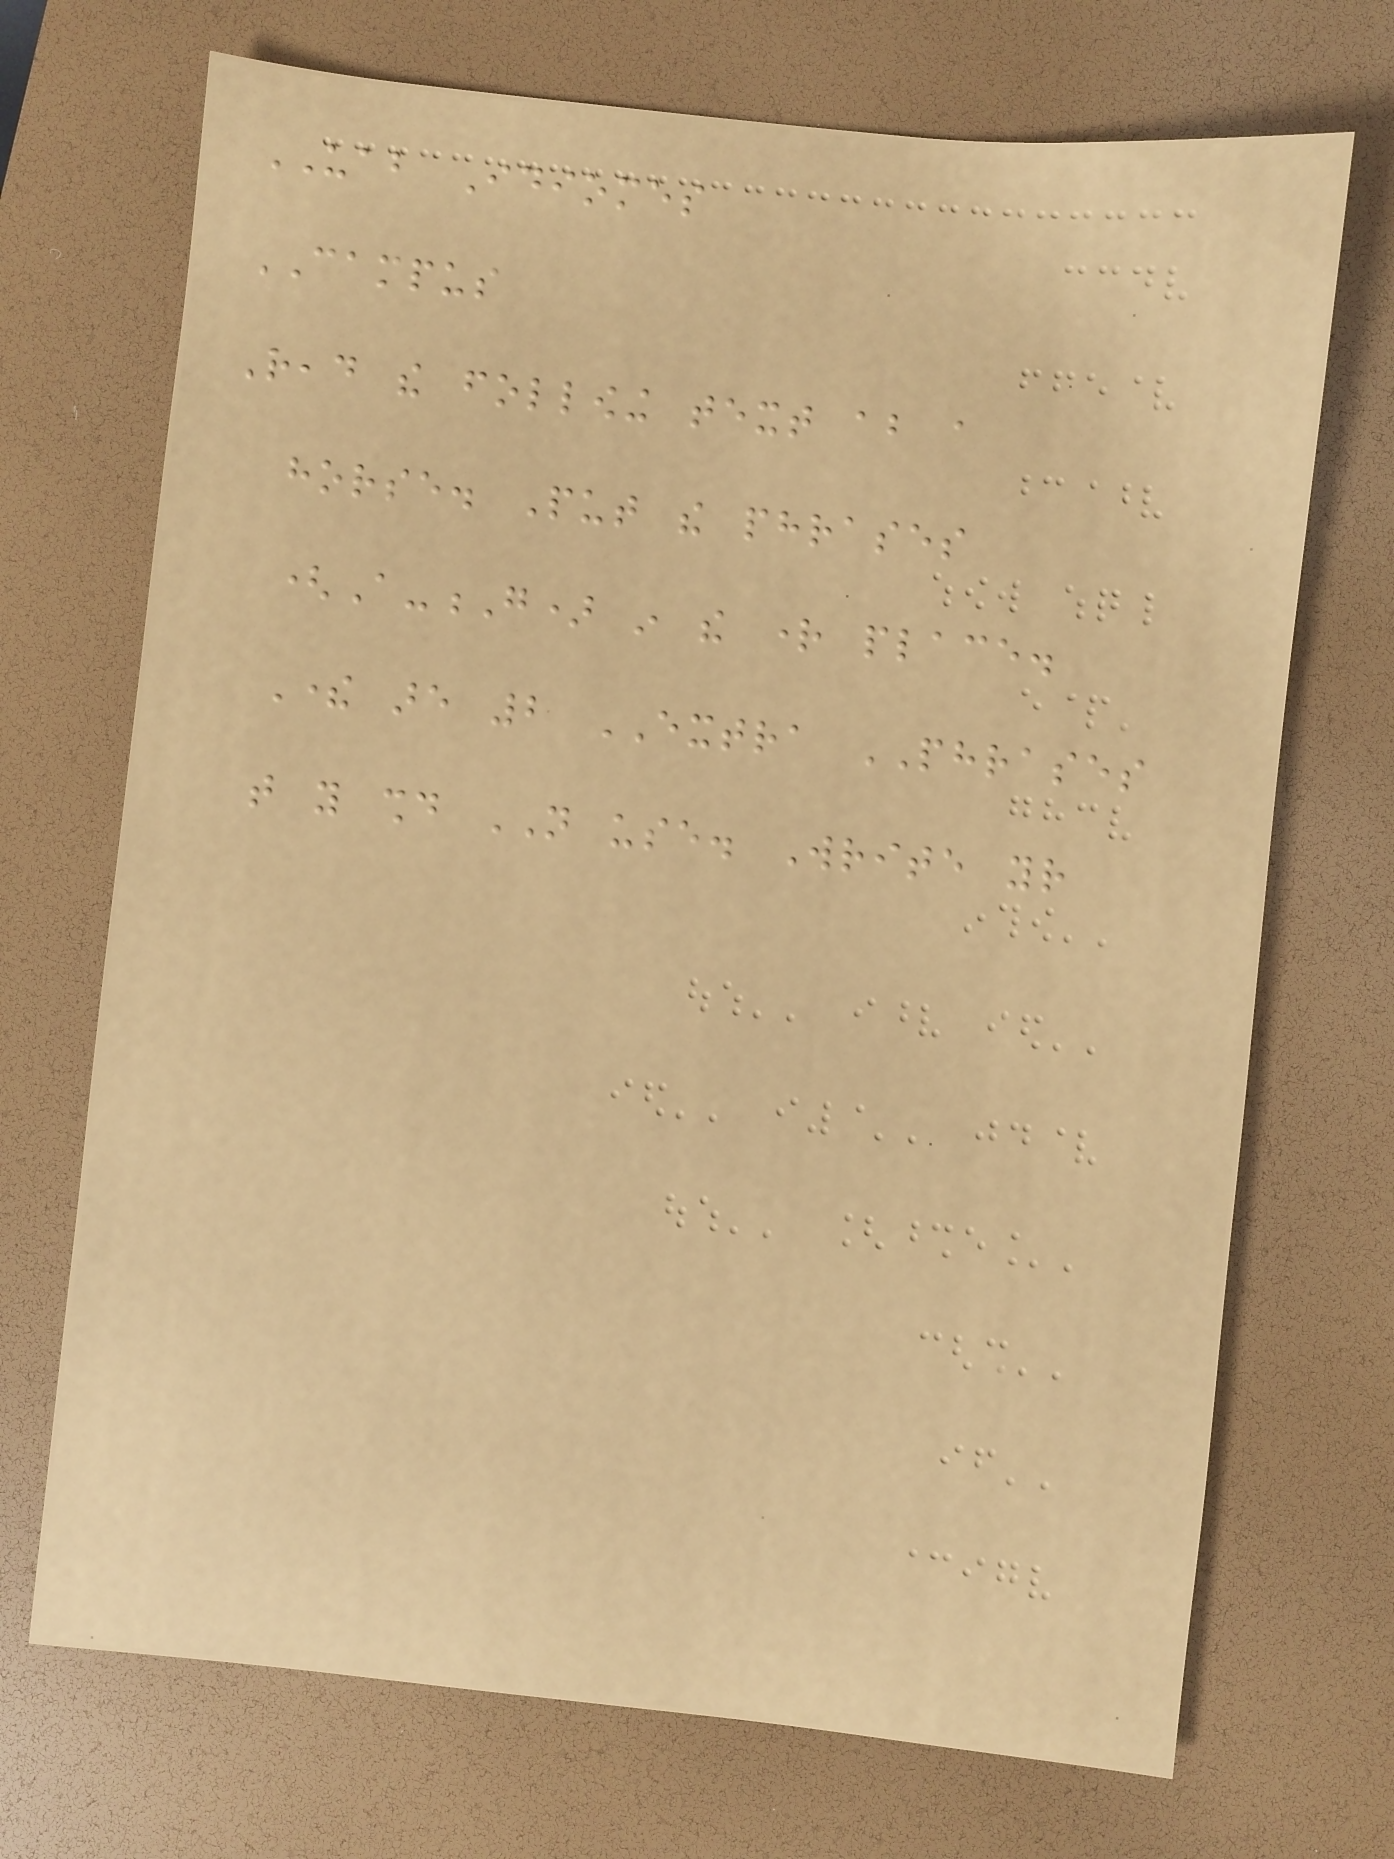UAB Idiomes
CAMPUS
Read the following text about a
horse. Put the phrases
(A-G) in the right place.
There are 2 EXTRA PHRASES
that you should NOT use. Write your
